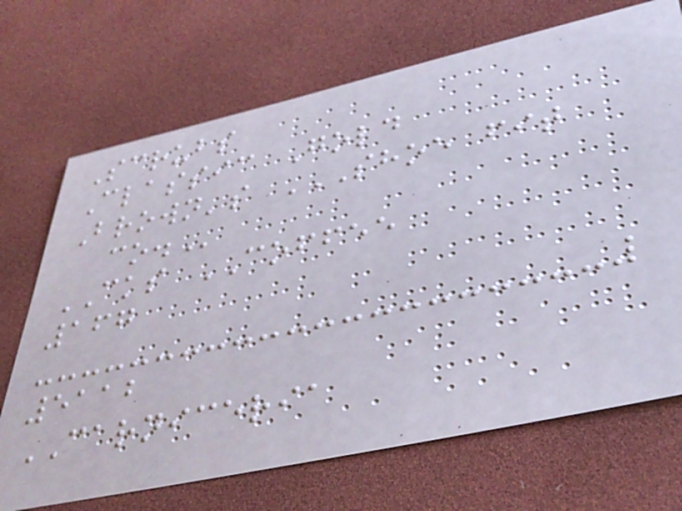Scrubs
Classic Gold
Brown's SHOE FIT
CO.
CKS COFFEE
167
5112
CARNICERIA
